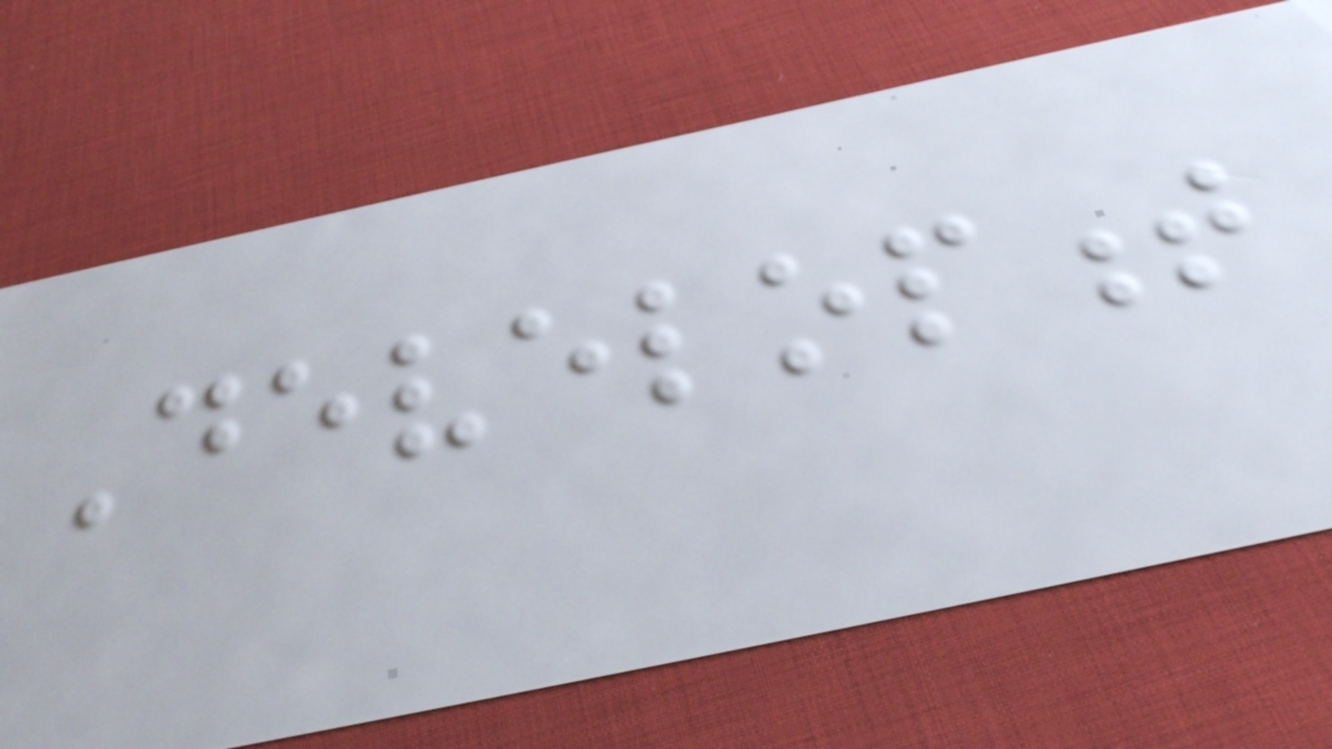Development
